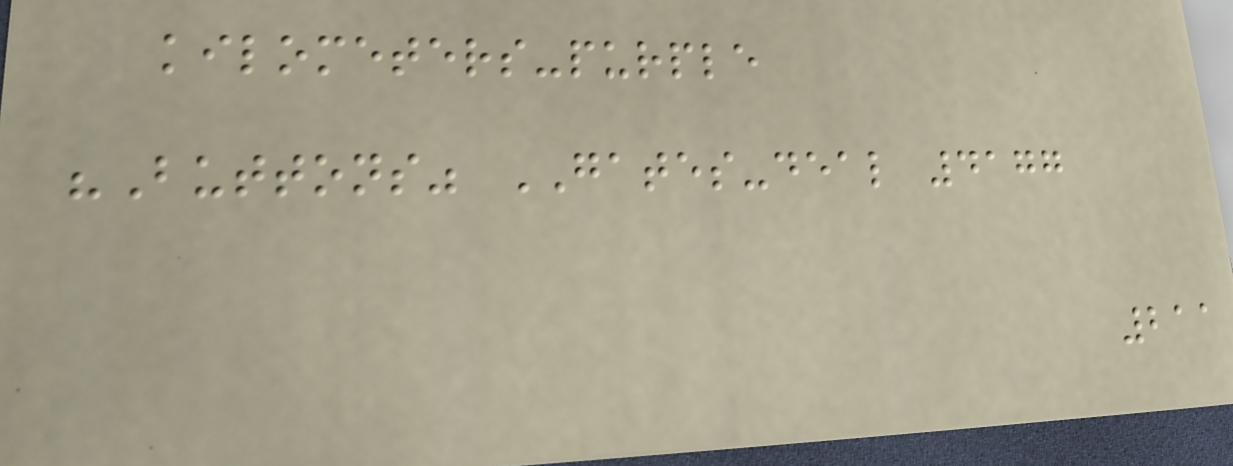kilometers-purple
"Buttons" GATES-deal 4177
211
